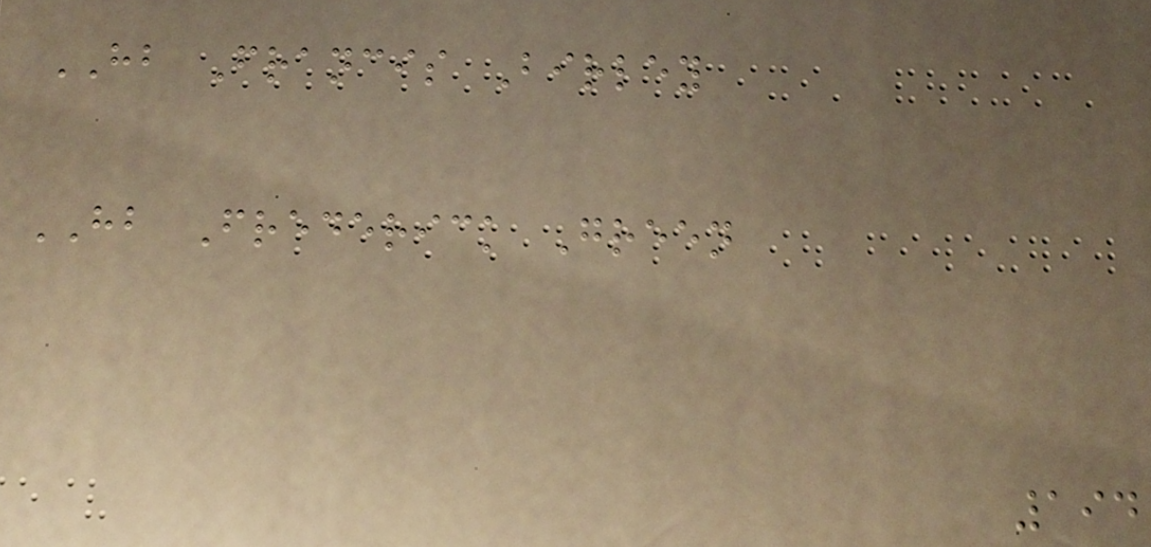HB Francis Birley
HB Frederick Green
194
